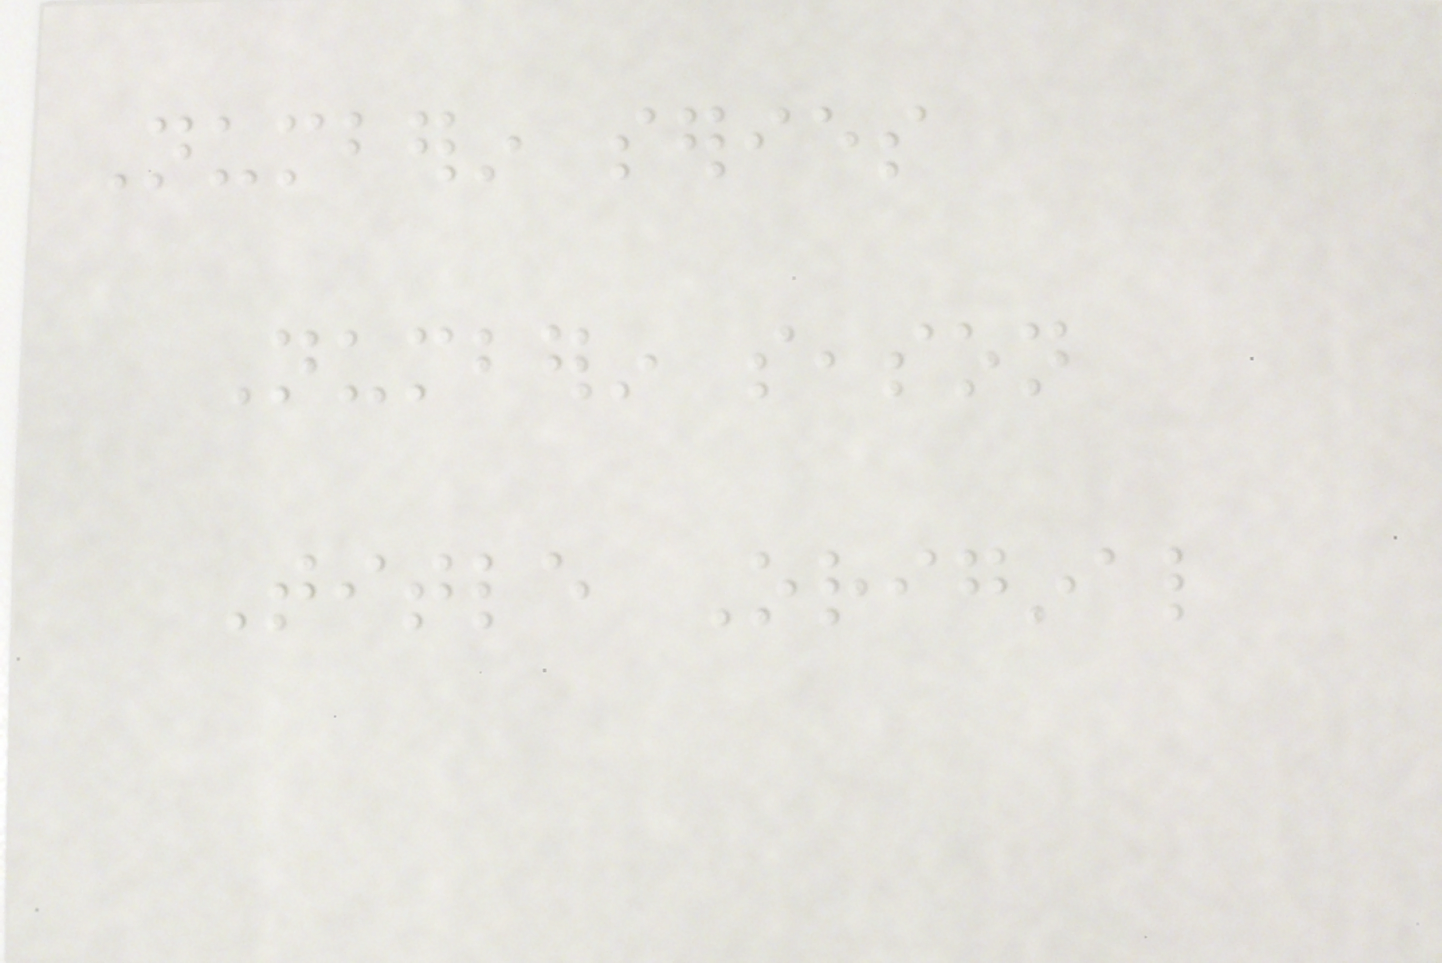Numberin series
Numberin season
Title Original
